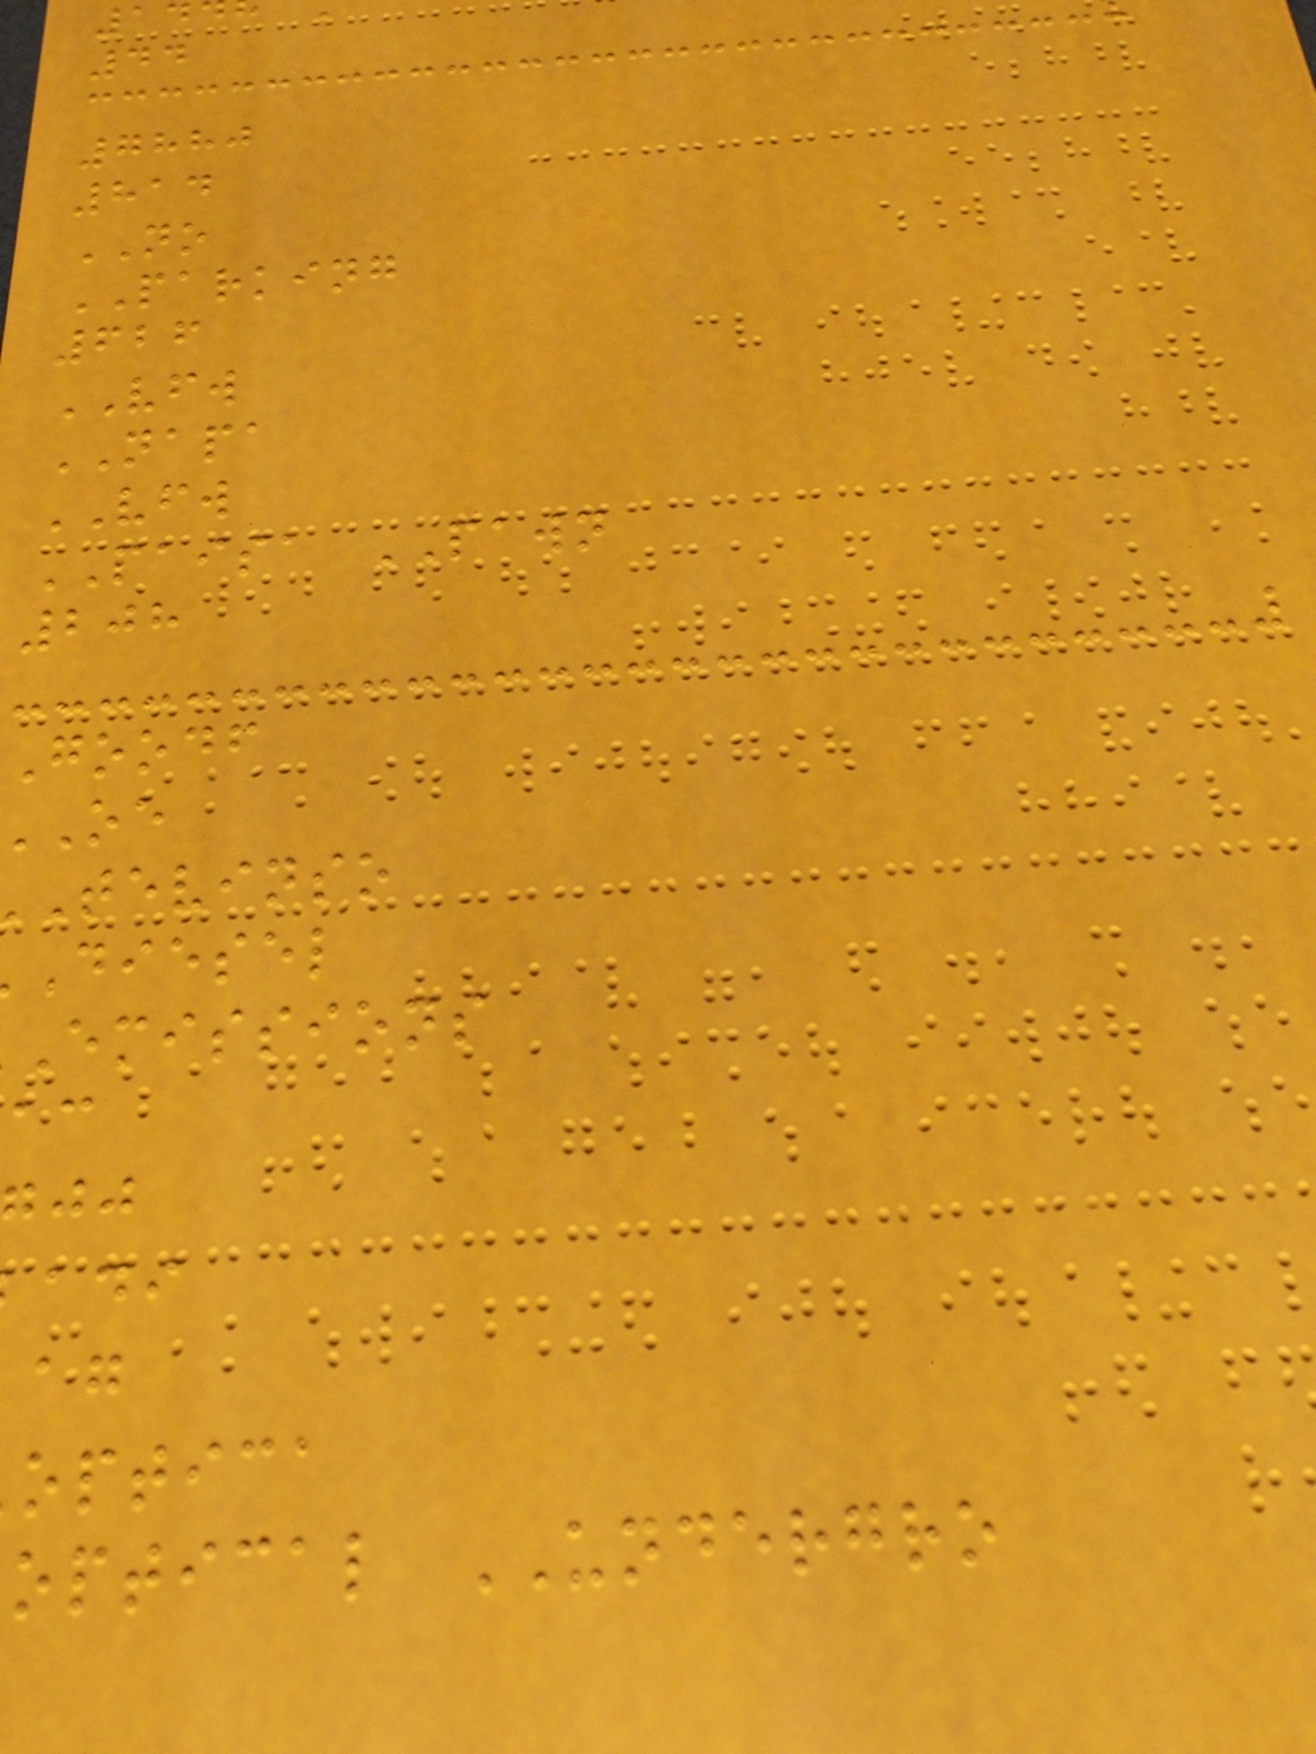44
7880
814
NO
PARKING
626
VFW
NAPA
VFW
PAISA PAWN
208
Goodf
tevinso
diesel
emissions
optica
optical UNDERGRO
